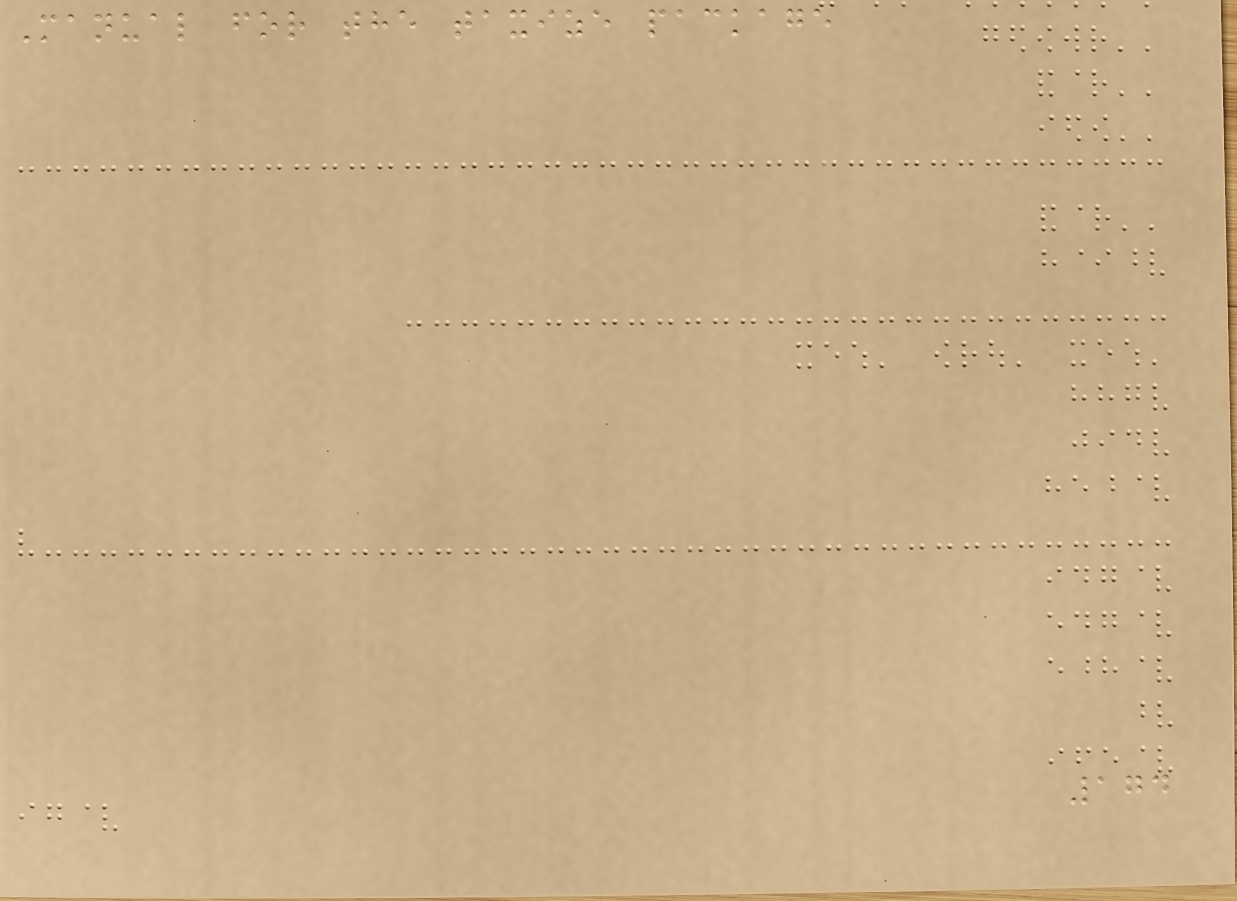Manual for the taxize package
174
